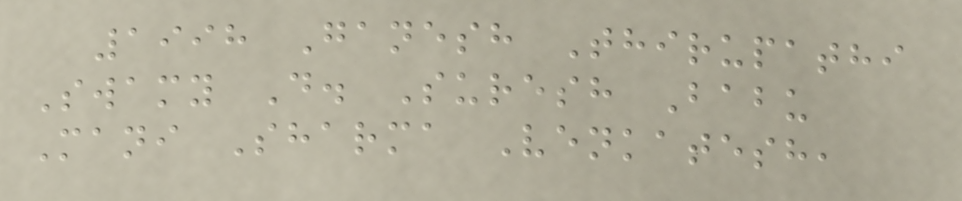1998 Ganesh Thirupathi
Swamy D. Suresh Babu
Mani Sharma Venkatesh,
